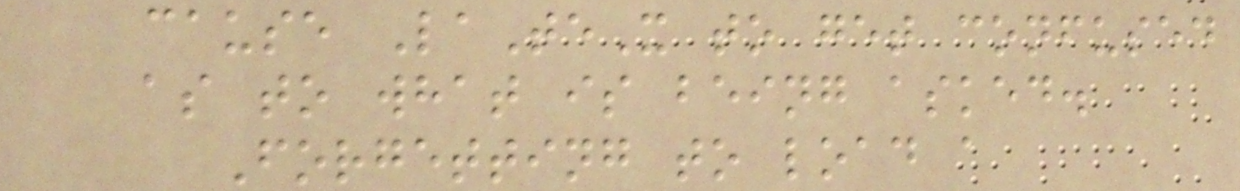cause LaTeX to get confused
as to what is being asked.
Forgetting to load a
